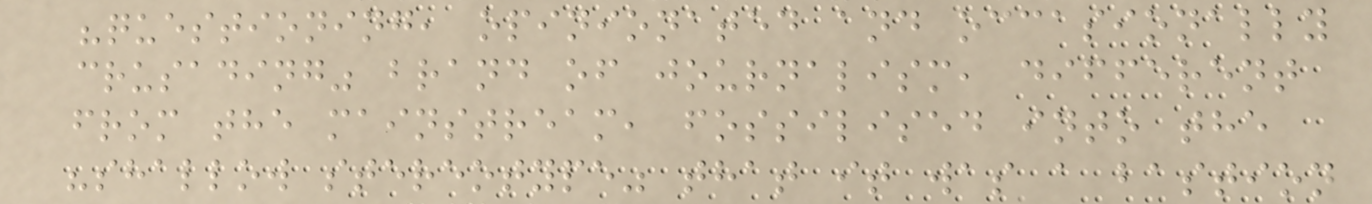"questioning, opinionated and occasionally
crusading" brand of journalism, different
from the mainstream, fossilised into the
"shallow stereotype" that it was a bastion
